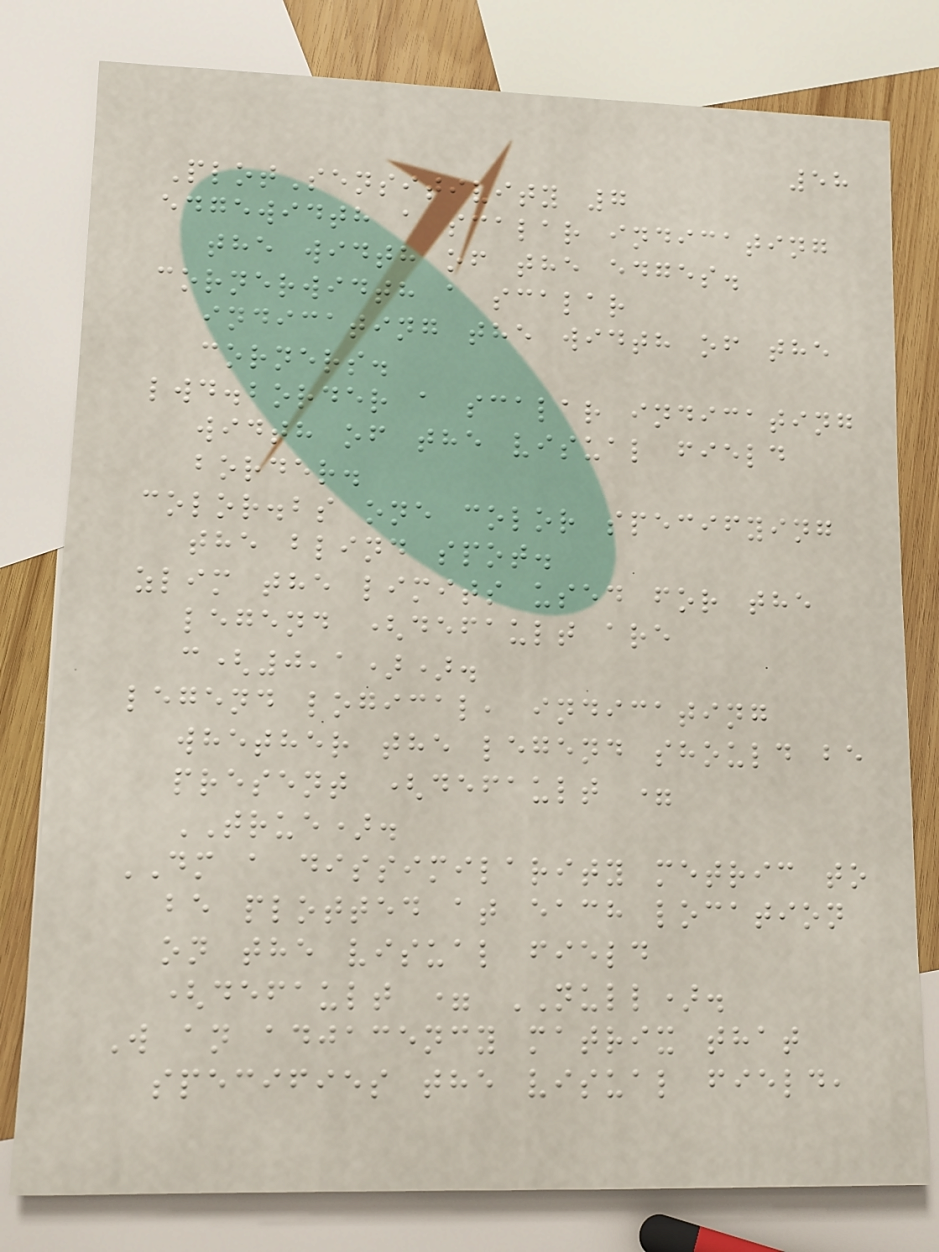58
PlotSensitivity 7
edgewidth a scalar indicating
the width of the edges.
cornerwidth a scalar
indicating the width of the
corners.
lwd.border a scalar indicating
width of the visual field
border.
color.bs one color specifying
the blind spot.
zlim the limits used for the
legend (default are
c(0,1)).
legend logical, indicating
whether the legend should be
present (default =
TRUE).
DM a dissimilarity metric to
be plotted at each location
on the visual field
(default = NULL).
W an adjacency matrix that
specifies the visual field,
